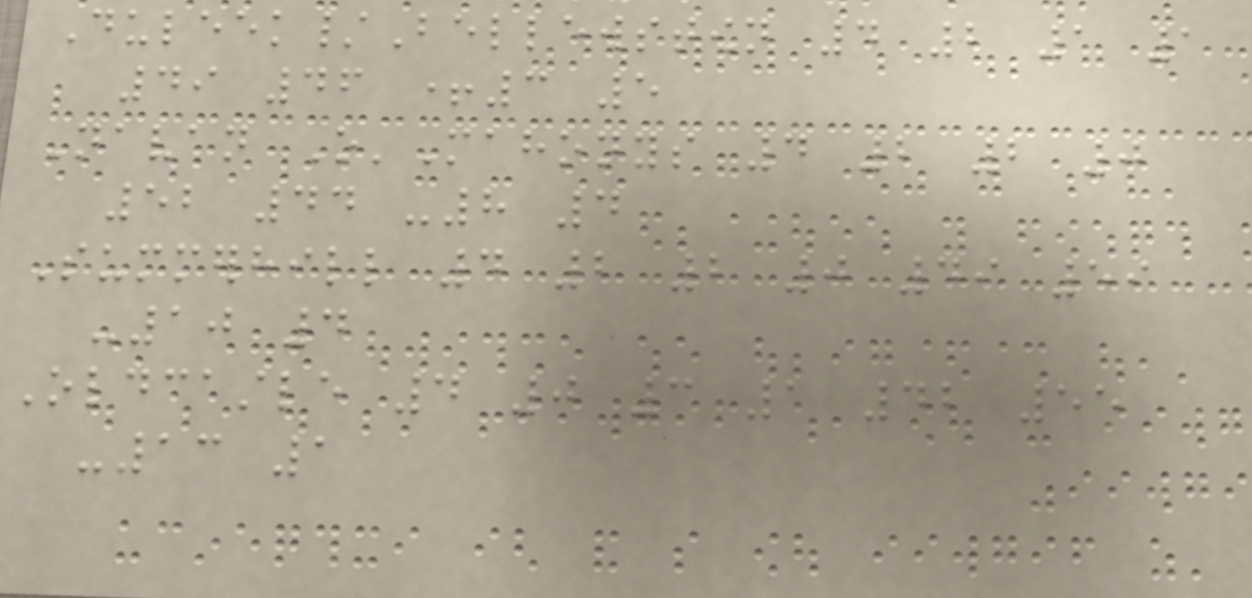Duleek/Bellewstown 4 2 1 1
49 46 +3 5
Navan O'Mahonys 4 2 2 0
52 44 -8 4
Summerhill 4 2 2 0 49 59
-10 4
Oldcastle 4 0 3 1 42 55
-13 1
